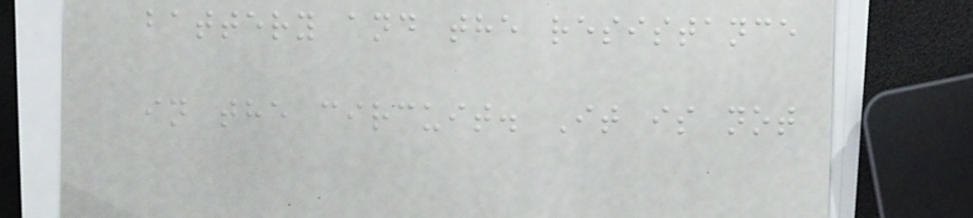battery and the resistance
in the circuit. It is not
